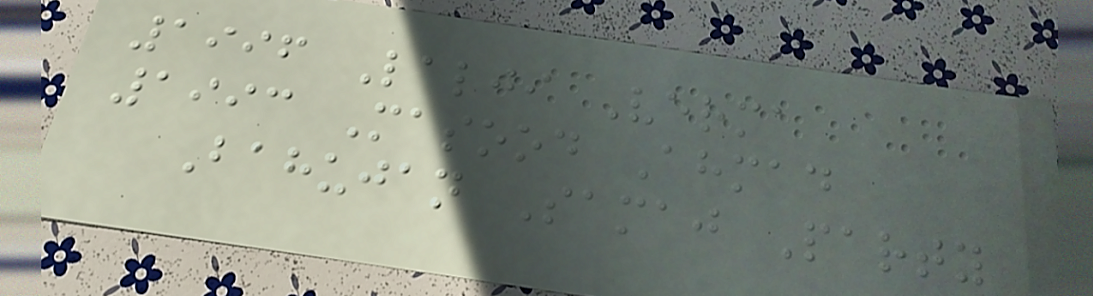1996 Lalji Verma
1993 Masood Ahmad
Bahujan Samaj Party
